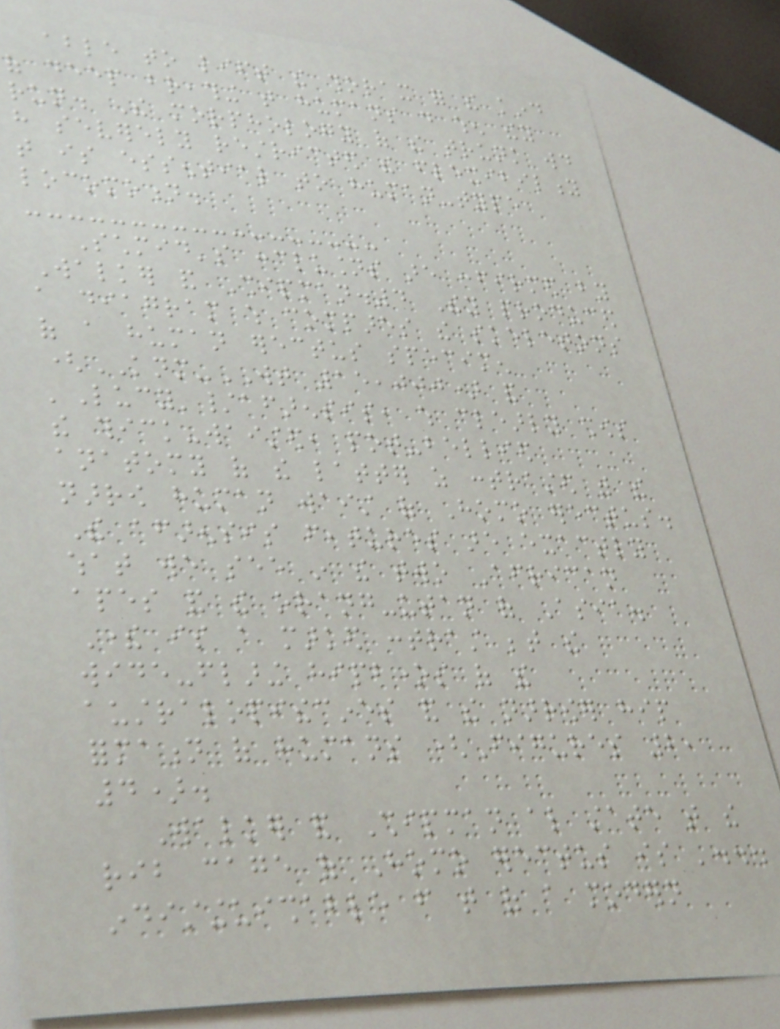able to lift the thorax for the kind
of deep breathing that humans do when they
run. The morphology of the trunk would
have severely restricted the flexibility
that is essential to human-type
locomotion.
Schmid's conclusions are confirmed by
Walker and Shipman.4 They produced
a diagram which compares the skeletons
of a human erectus specimen
(KNM-WT 15,000) and
'Lucy'/afarensis, which clearly shows
the thick-waisted, pot-bellied
anatomy of the latter as contrasted with the
narrow human waist of Homo erectus.
The afarensis features are exactly
what we see in the two African
apes and the orang-utan of Asia.
There is a marked contrast between the
wide-flaring hipbones of the
australopithecines and the narrower hip
formation of humans (Figures 2,
4).
Walker and Shipman also state that the
rib cage of Homo erectus is '...
indistinguishable from that of a modern
